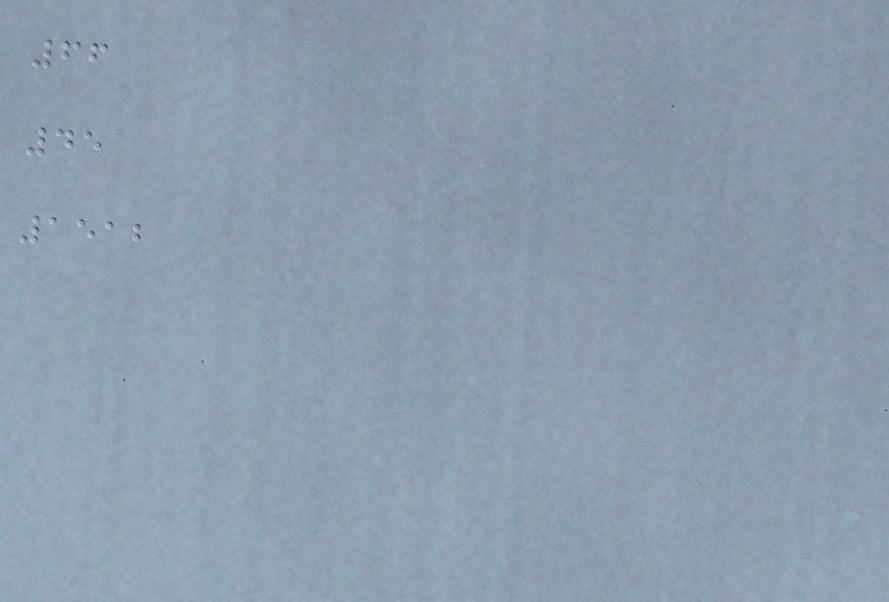66
45
1512
